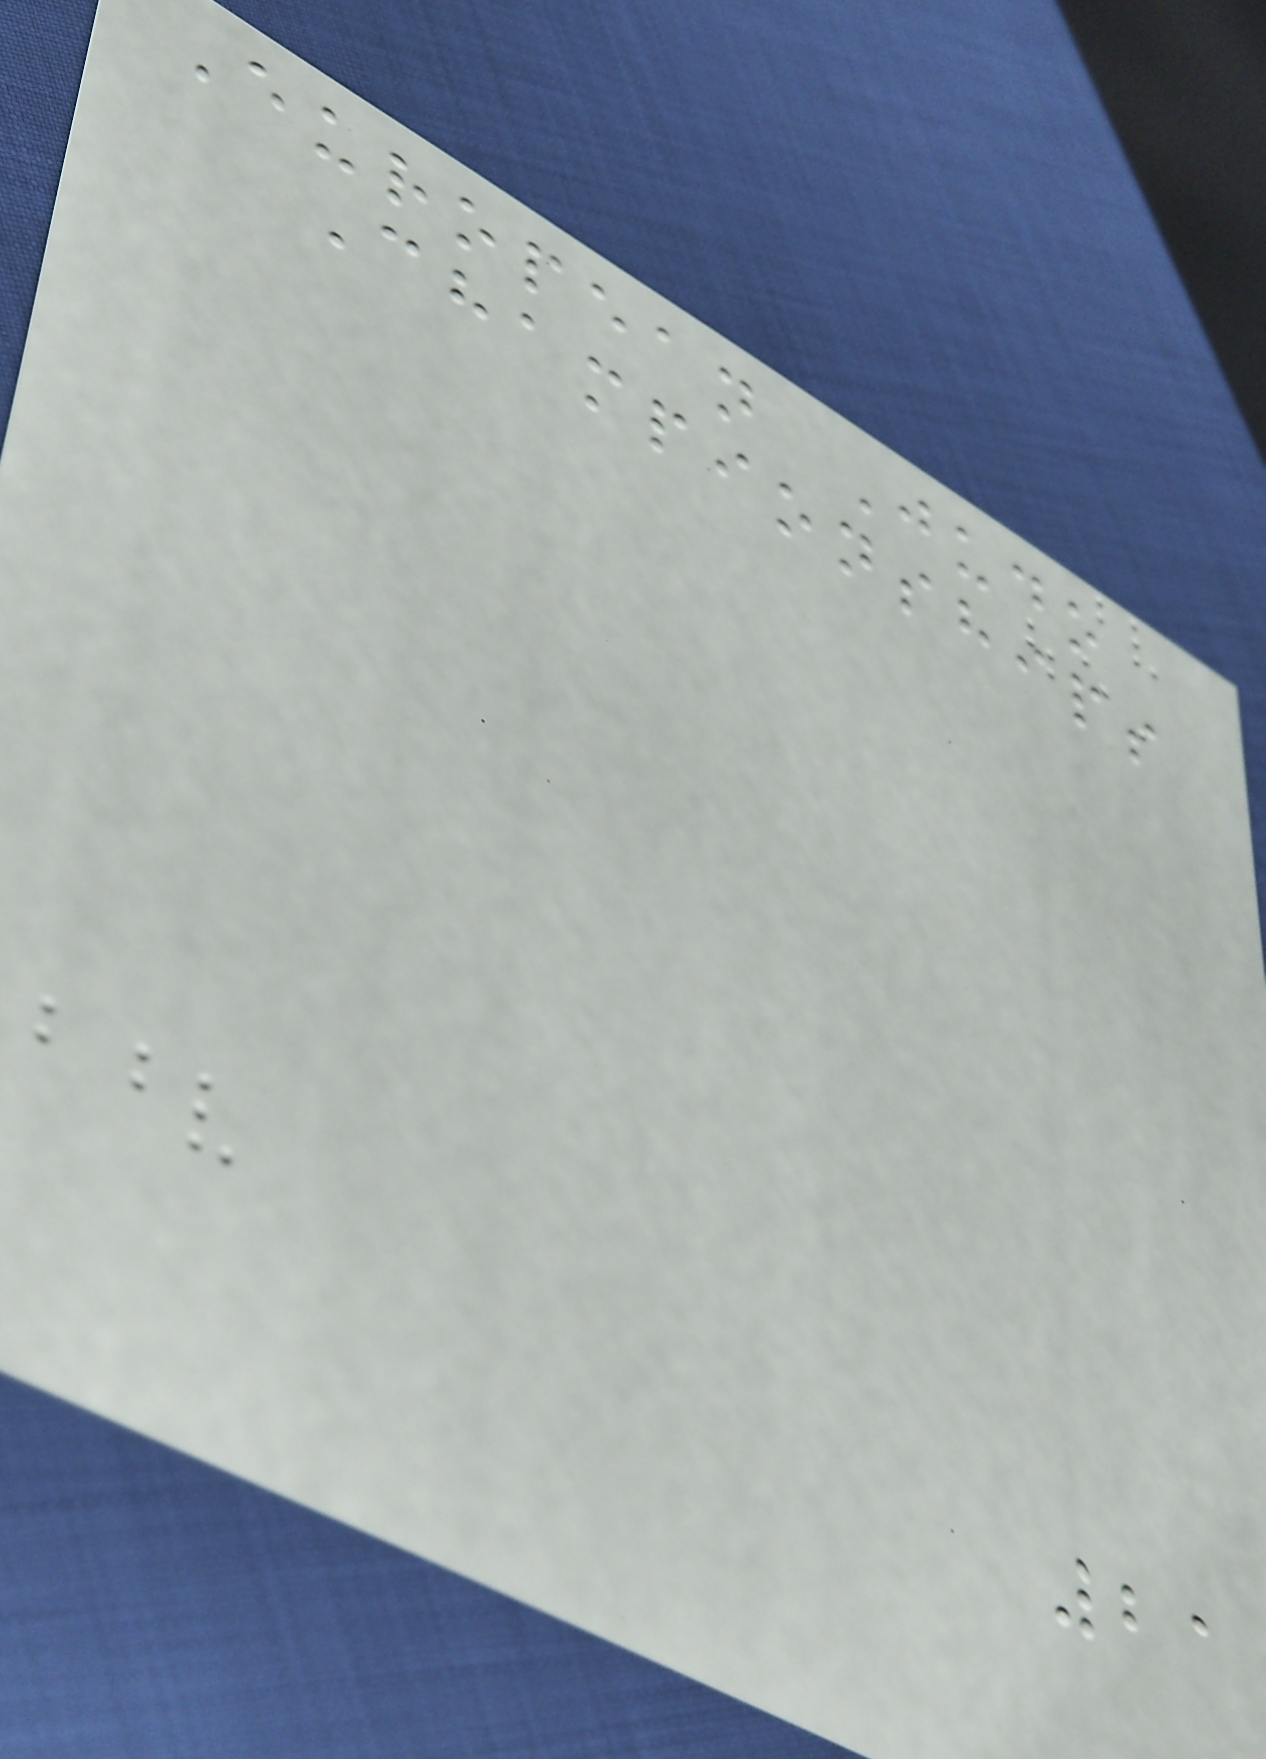European Judo
Championships
21
